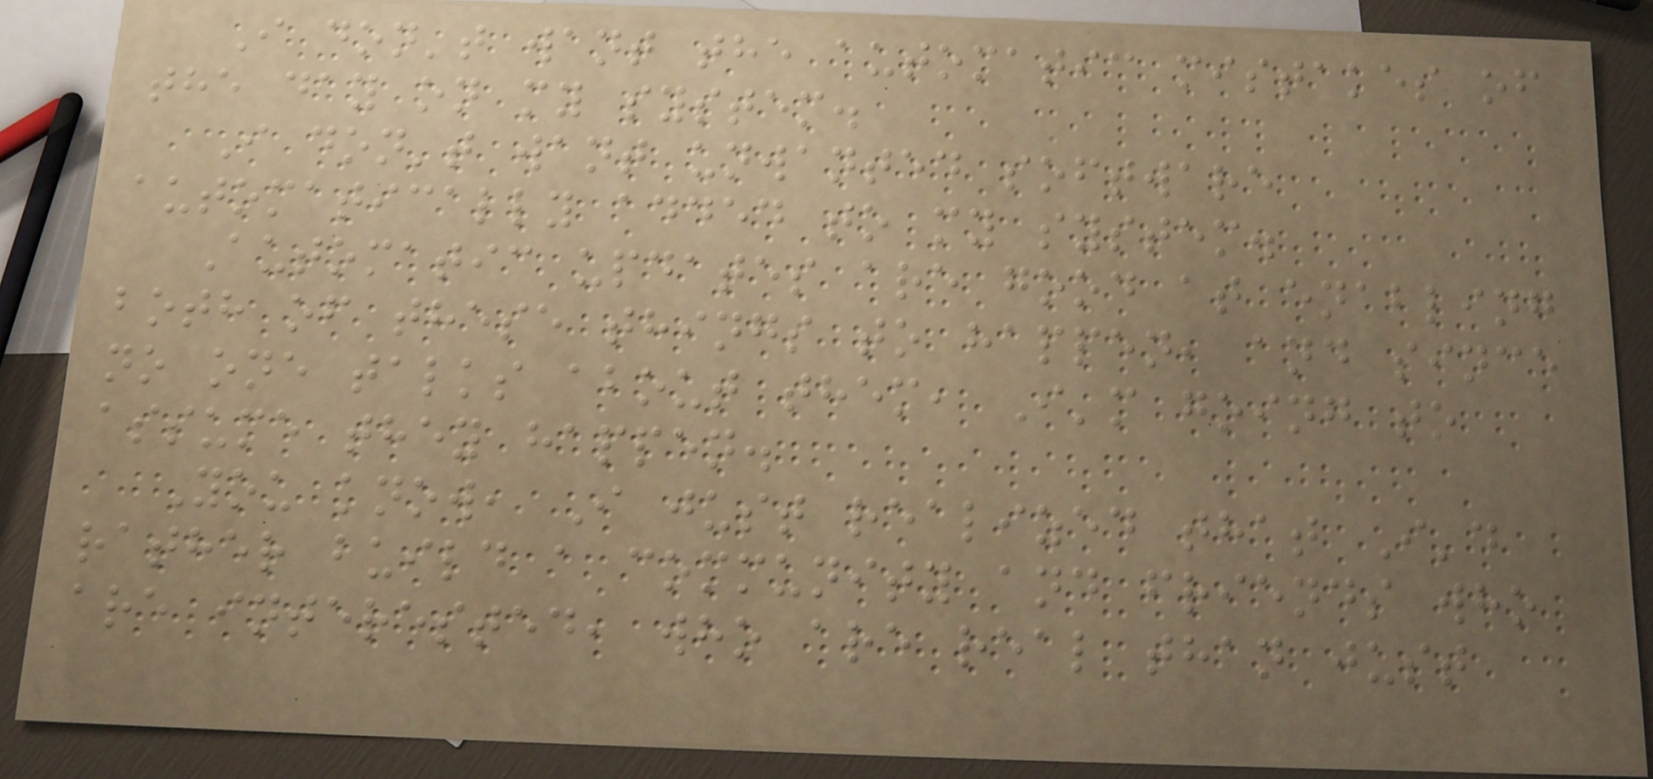I don't want the automatic mistakes of
the day on my system.
I don't want unwanted software
automatically added to my system.
Automatic updates are good at enabling
both of these things to happen, and since
no one talks about them, I'm going to
assume they happen.
You know, I just realized that I'd
rather build a community and friends who
are interested, who are real than just
